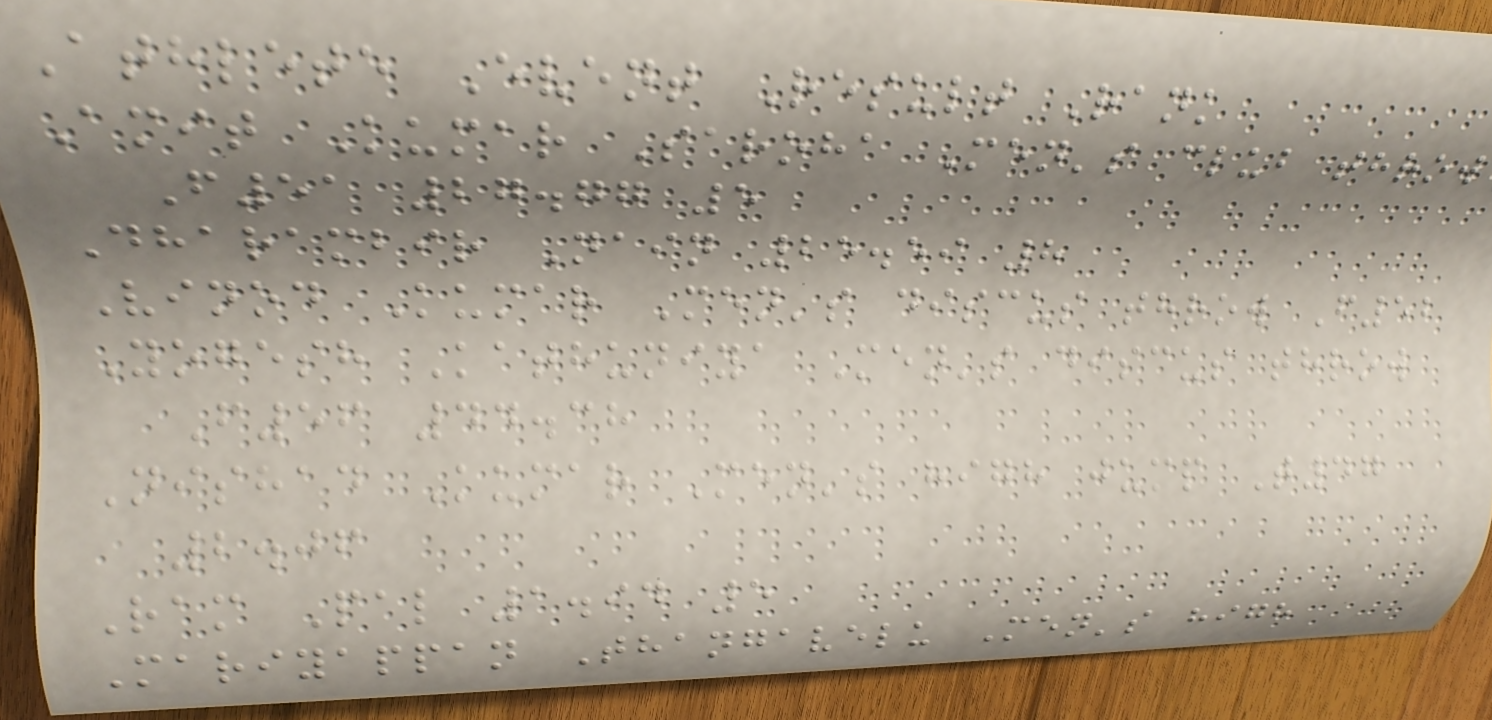Athlete Event Result Rank
Amit Kumar Saroha Men's club throw
F51 27.77 5
Dharambir Nain 25.59 8
Vinod Kumar Men's discus throw F52
Yogesh Kathuniya Men's discus throw
F56 44.38
Nishad Kumar Men's high jump T47
2.06
Ram Pal 1.94 5
Mariyappan Thangavelu Men's high
